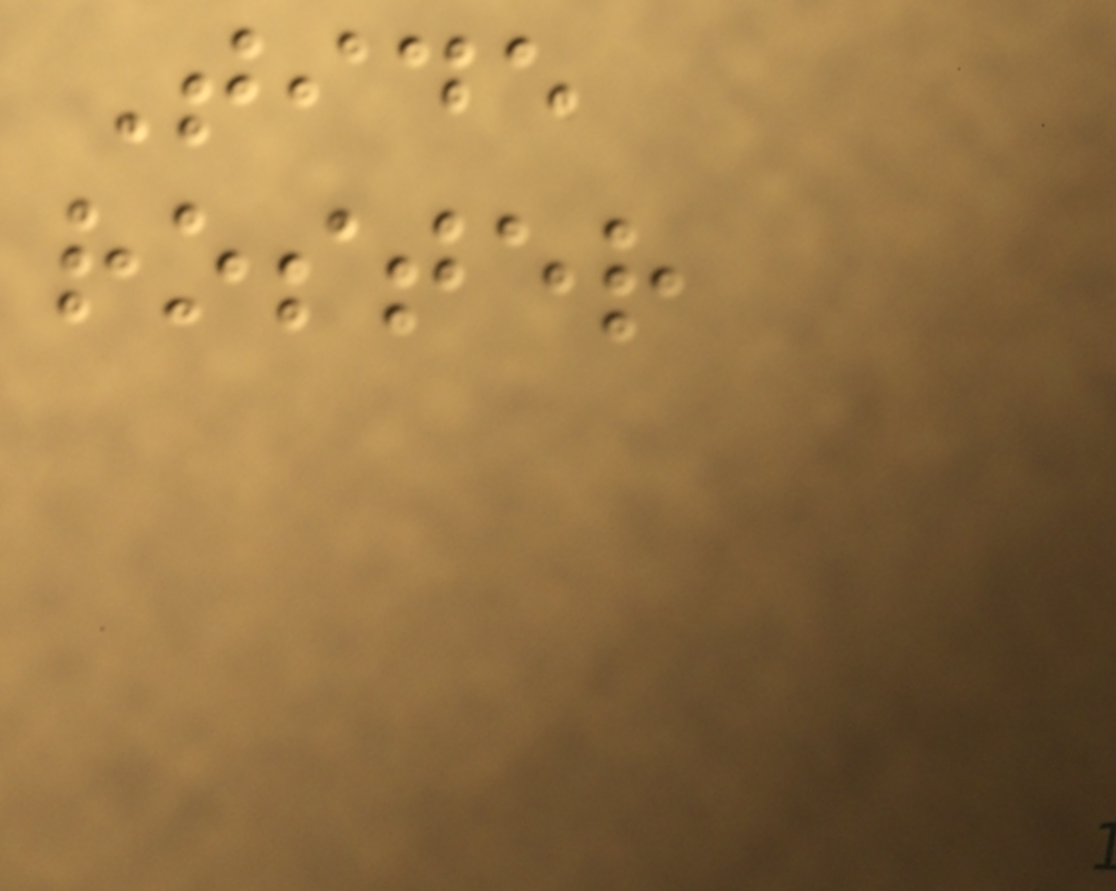Tide
roster
